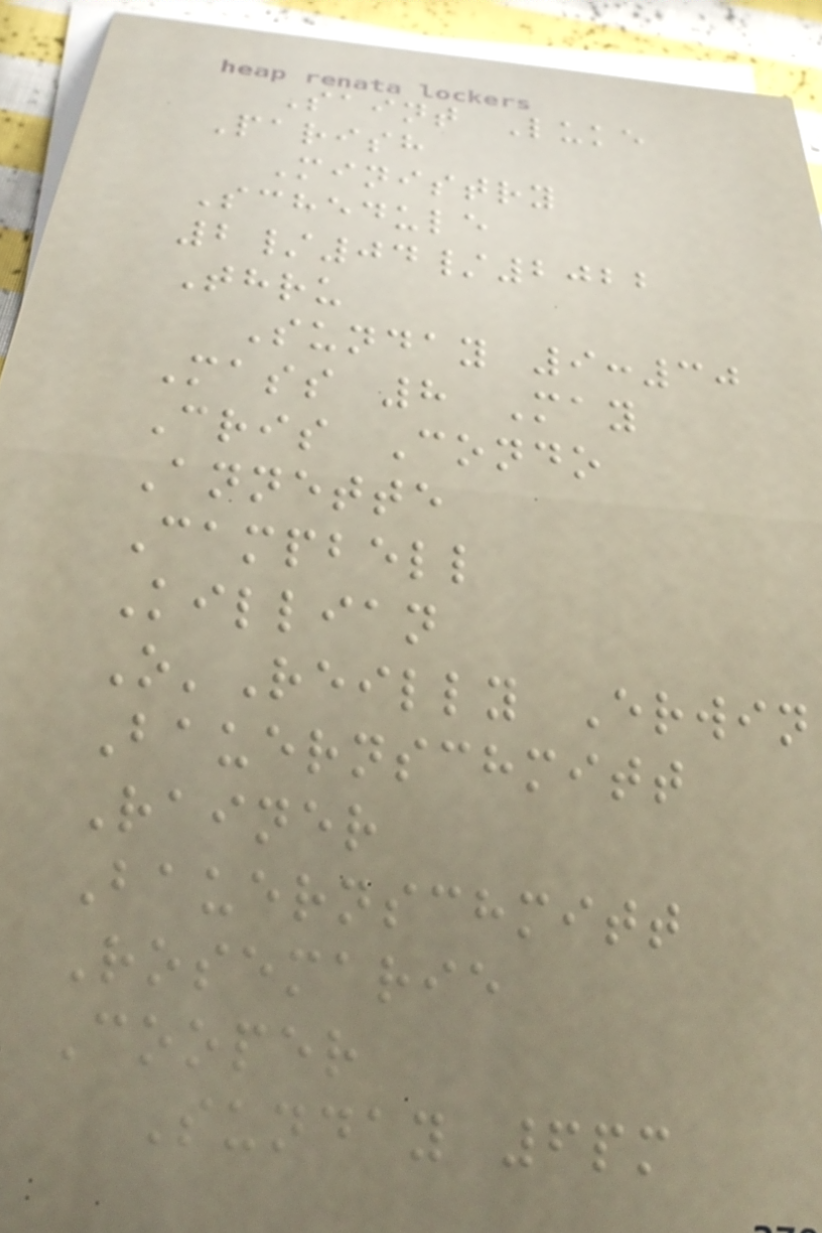Saint Luke
Parish
Ministry
Schedule
2/04/2022
Thru
Sunday 9:30
Mass 8 May
Cris Condo
Annette
Campbell
Killian
O'Reilly Erwin
Bauernschmitt
Rainer
Bauernschmitt
Rosemarie
Cooper
Sunday 6pm
